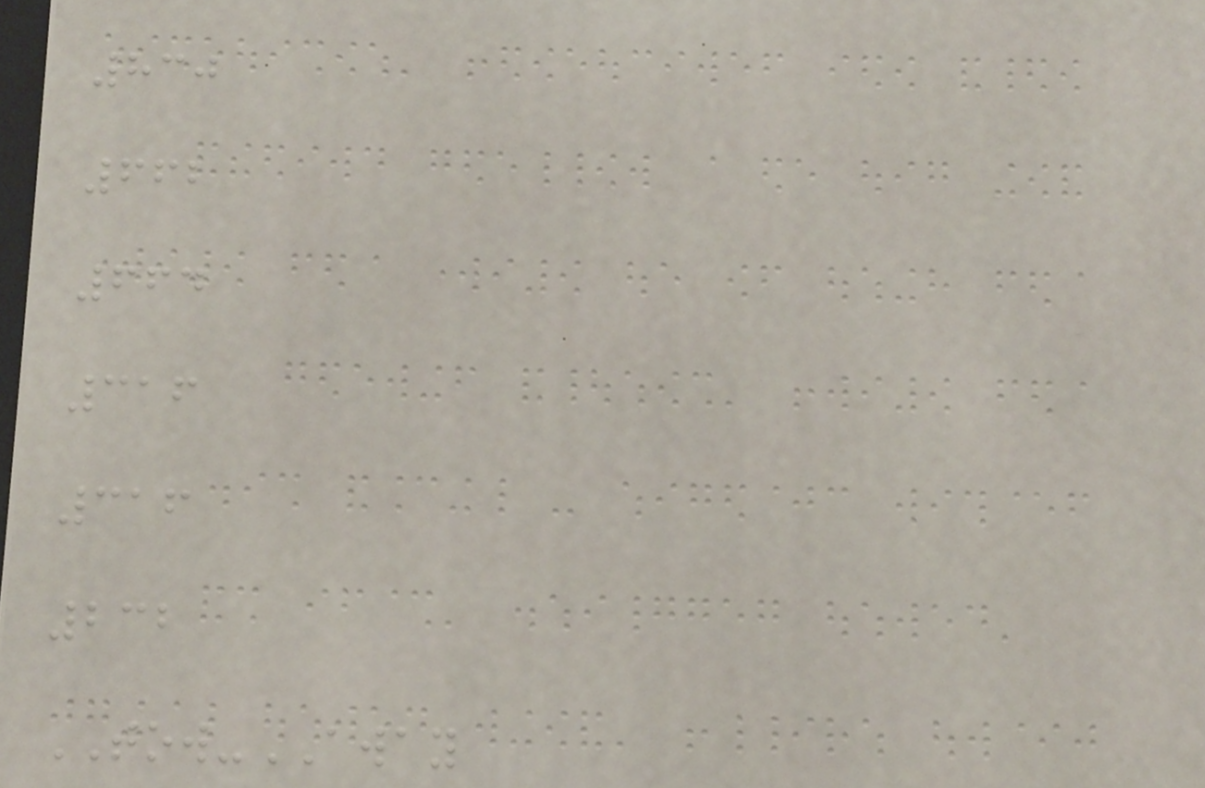830
662
664
316
316
232
TOW-AWAY
